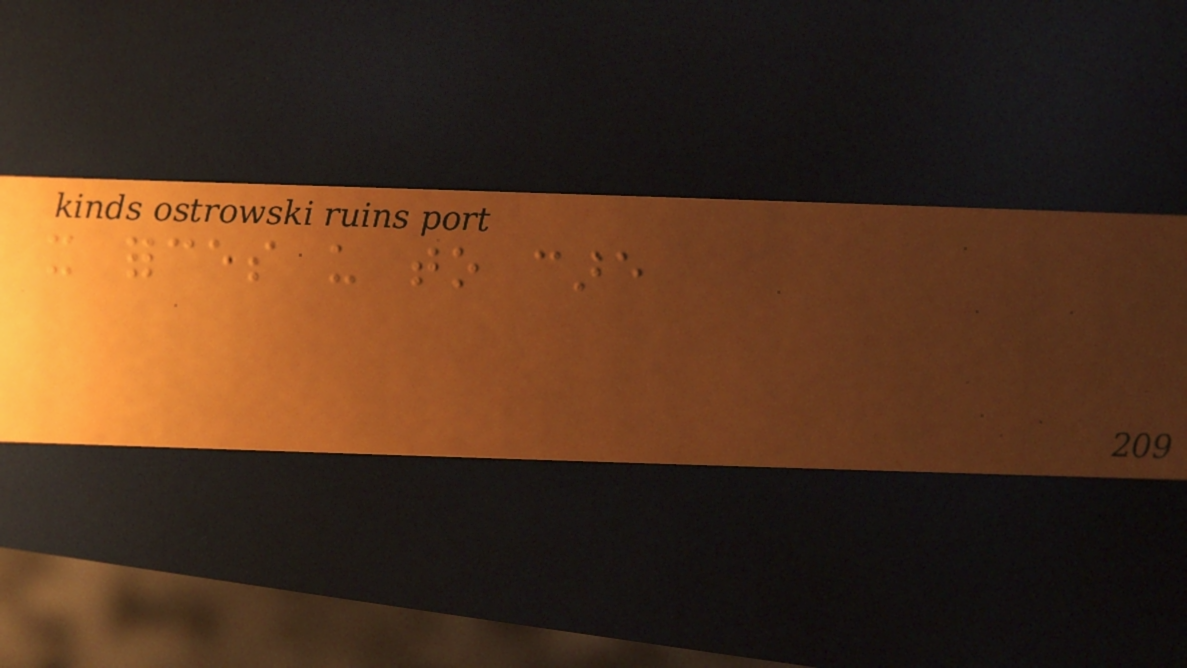it forces us to care
